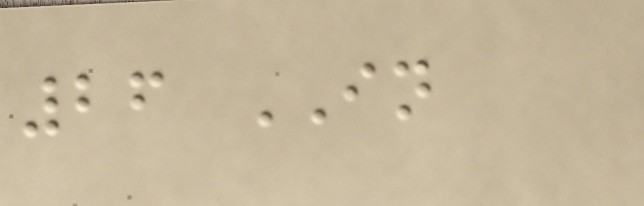26 IN
